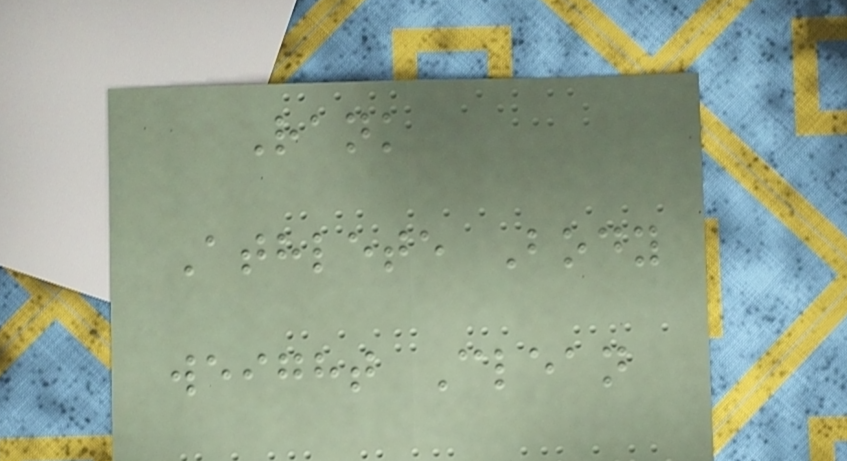Rank
Athlete Body
weight Clean
